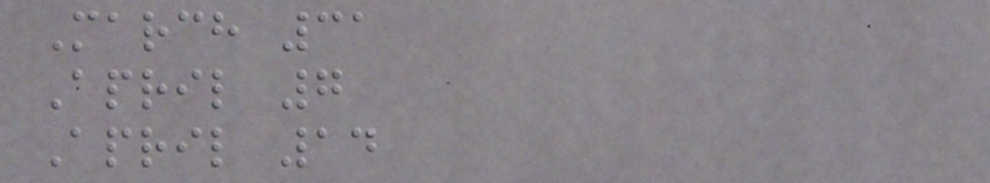March 31
April 7
April 14
